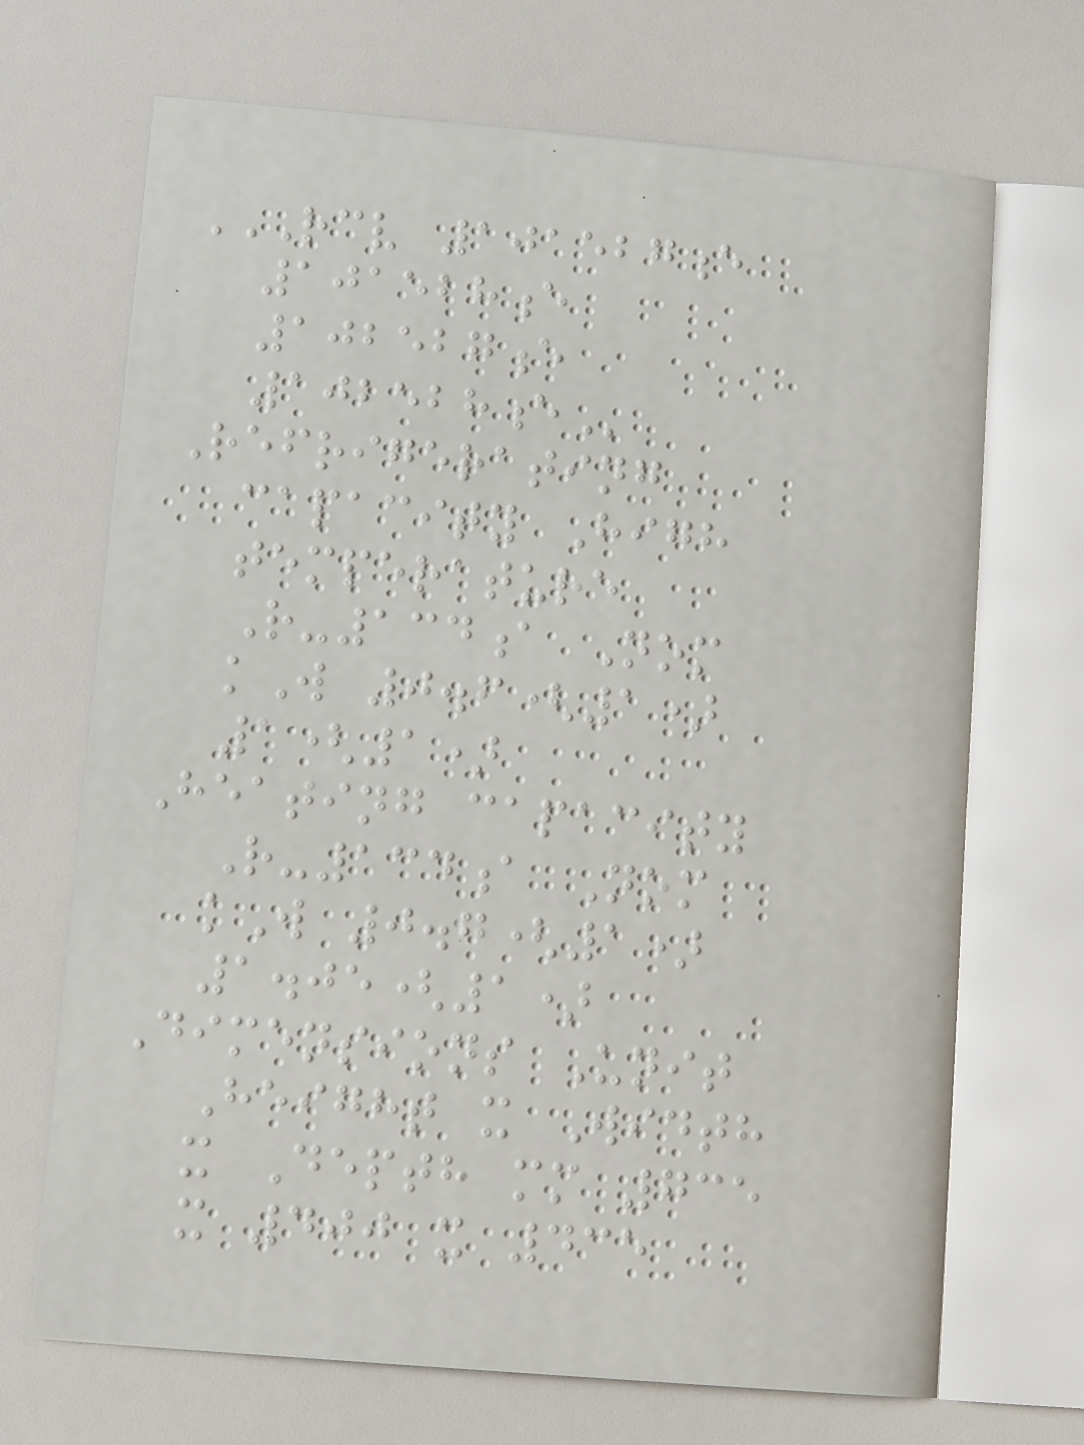RCV 101527E
101528E
102527E
102528E
Refrigerating
capacity High
temperature
R-134a Nom
kW 0.6(1)
1(1)
Heating capacity
R-134a Nom
kW 0.7(1)
1.05(1)
Dimensions Unit
Height x Width
x Depth mm 735
x 400 x 435
